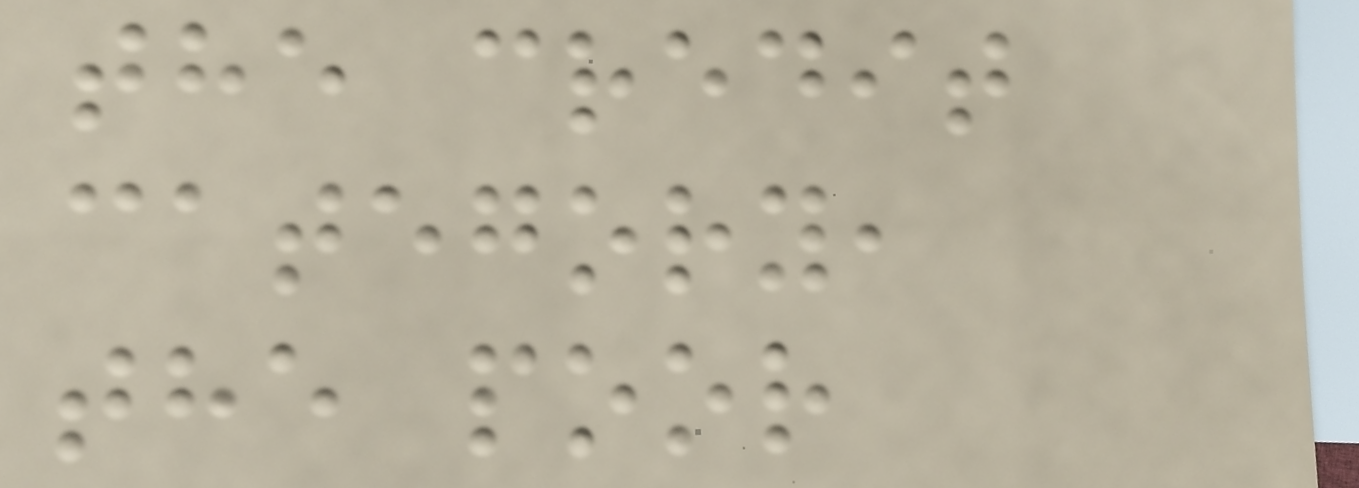the credit
category,
the poor
